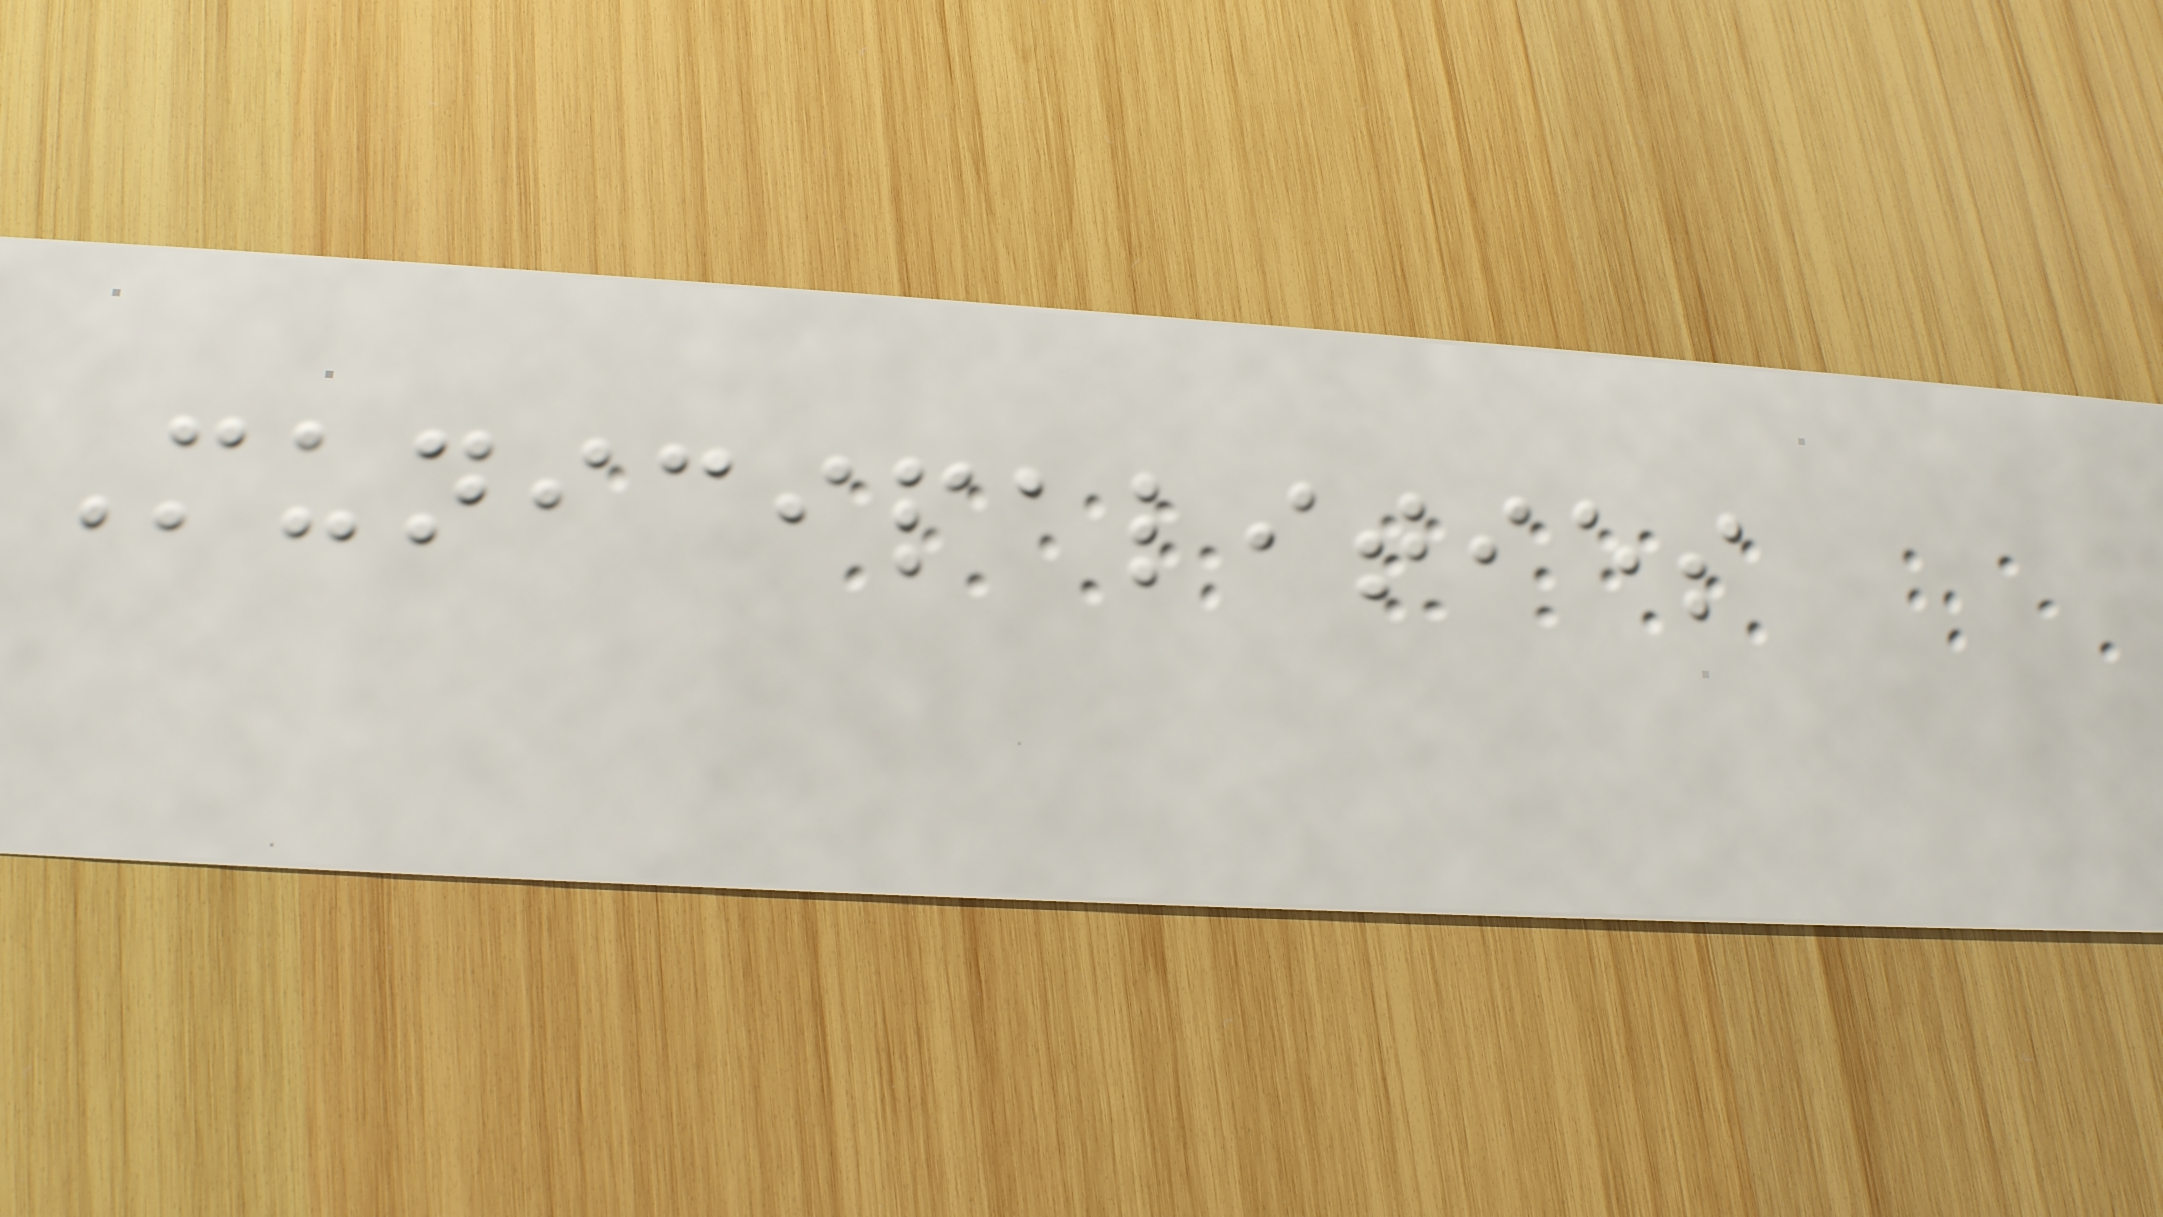Municipalities
